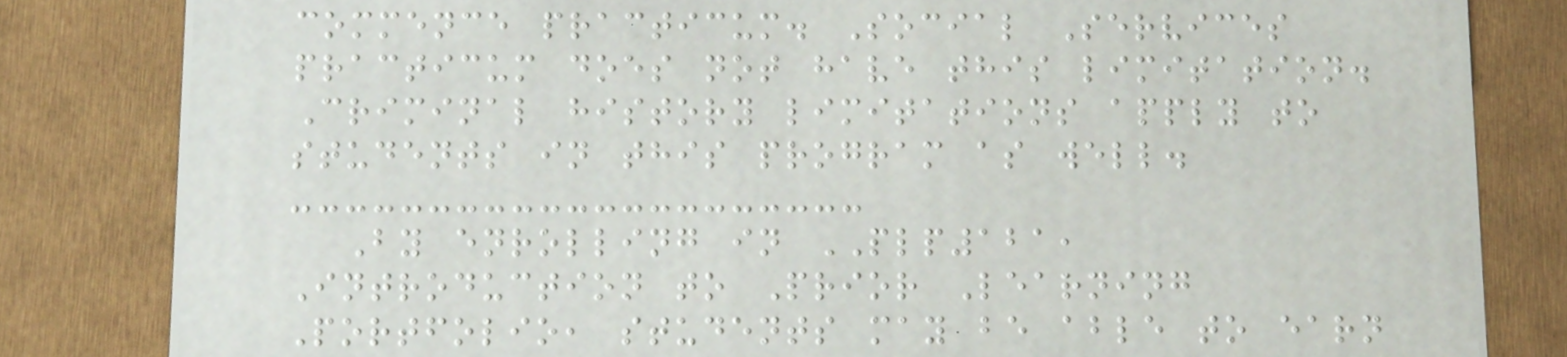commence practicum. Social Services
practicum does not have this limitation.
Criminal history limitations apply to
students in this program as well.
By enrolling in PLP121,
Introduction to Prior Learning
Portfolio, students may be able to earn
